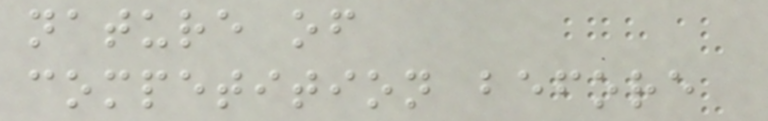nature of
competition before
